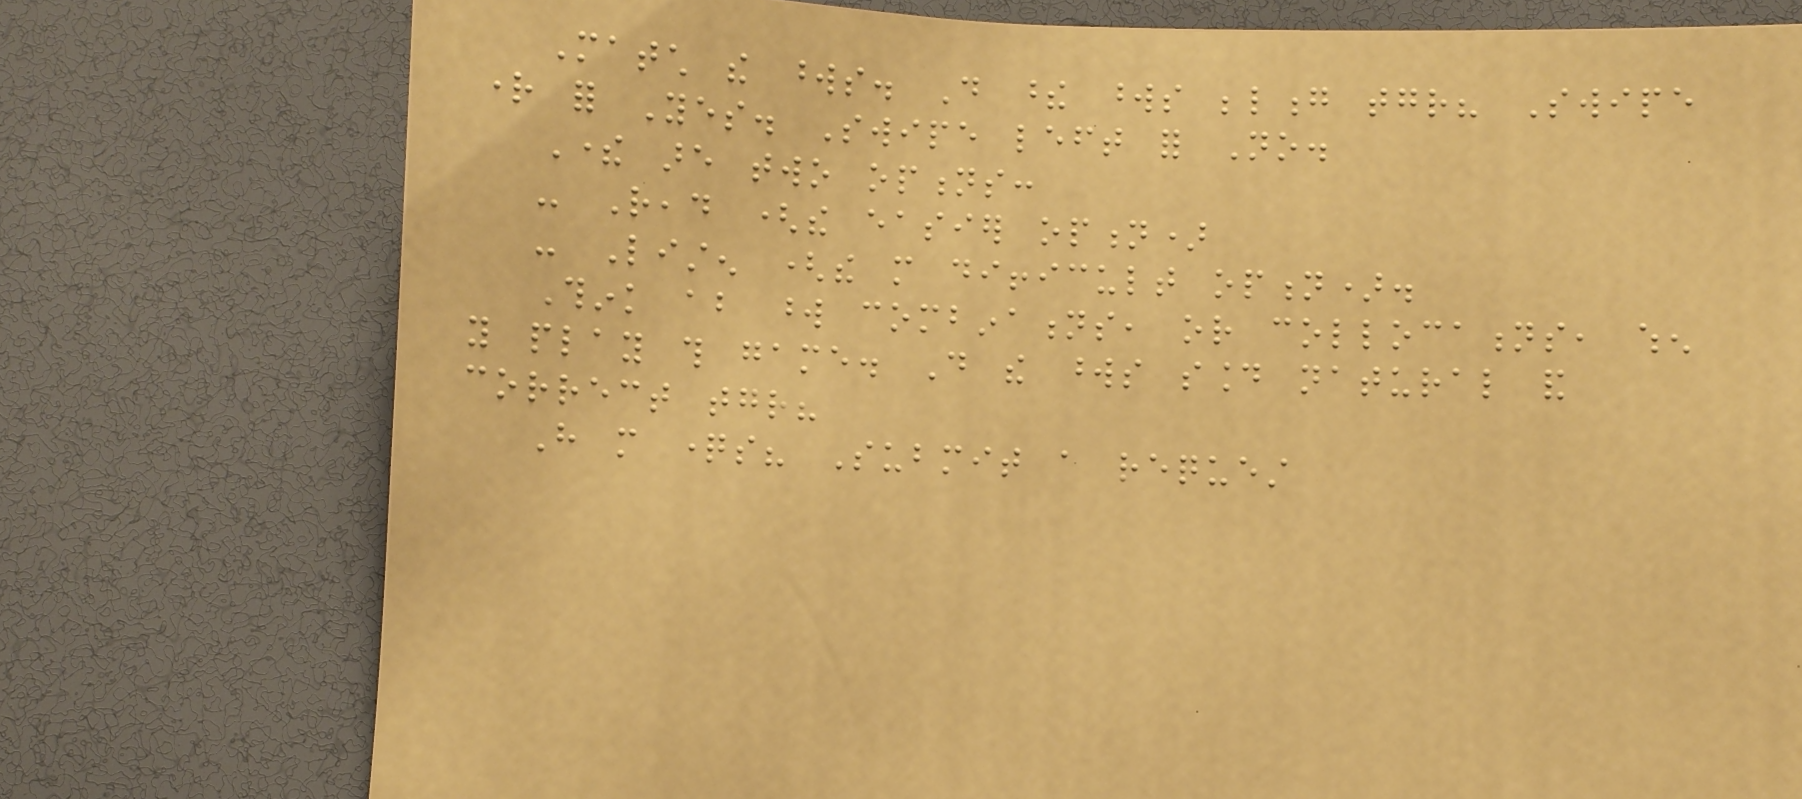Match the words. Do these words belong together? Swipe
right for Yes. Swipe left for No.
There are two options:
- Read (the easier option)
- Listen (the more difficult option).
Think about word combinations, or collocations, when
you play this game. Do the words sound natural and
correct together?
Have more questions? Submit a request
